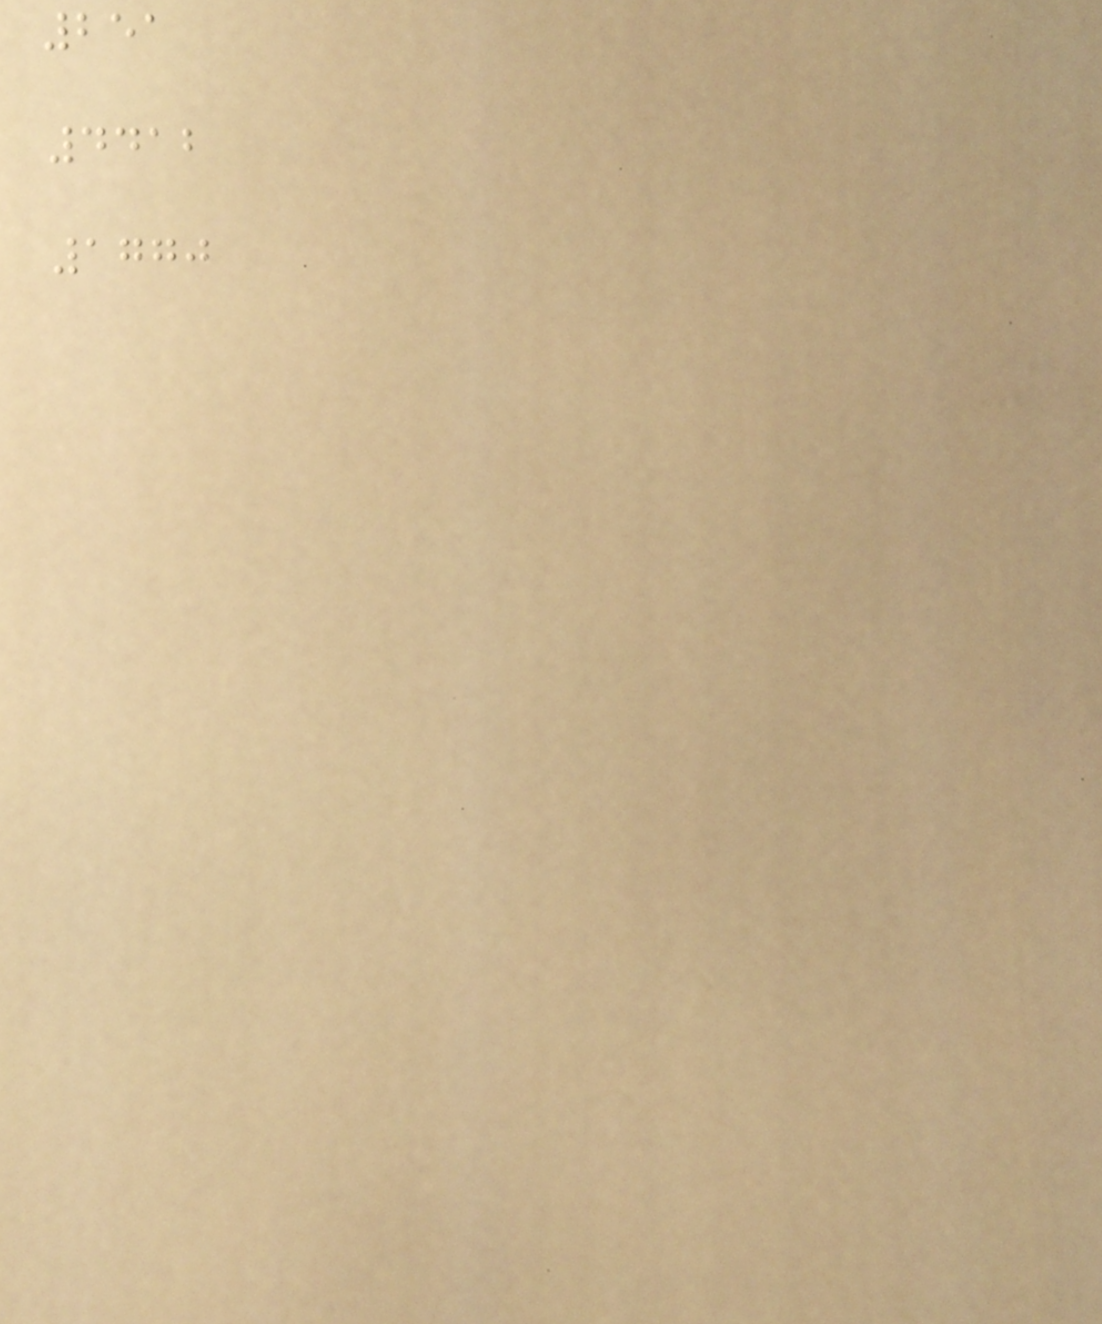251
4412
1770
